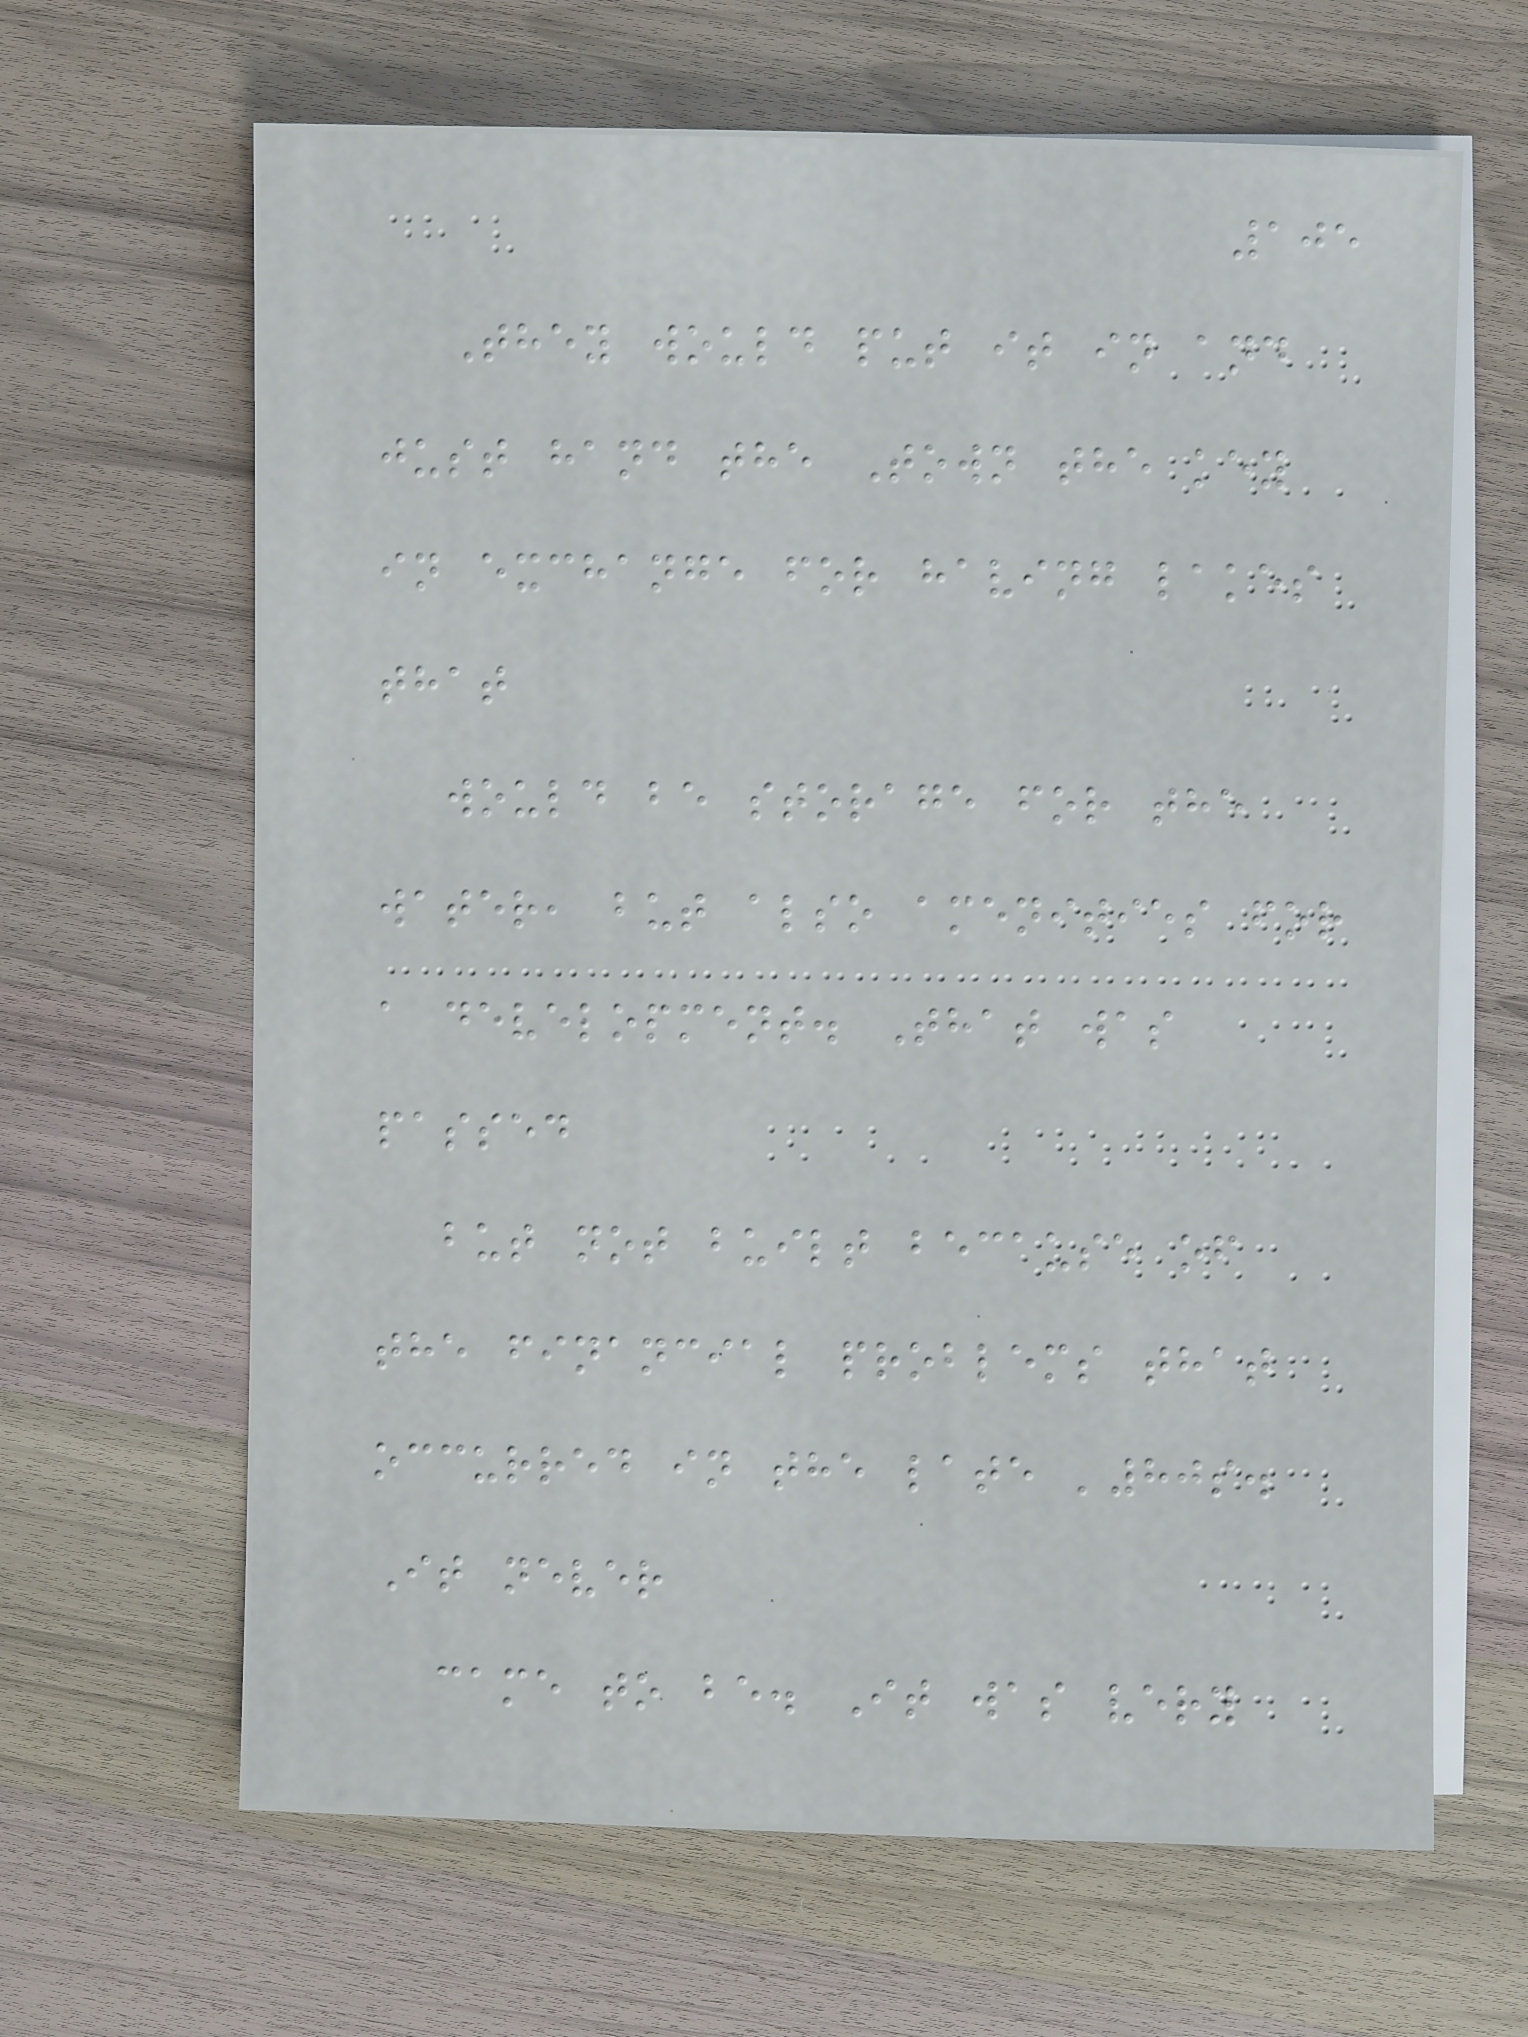105
They would put it in and
just hand the Town the key
in exchange for having lakes
that
would be storage for the
water, but also amenities for
a development. That was
passed
but not built because of
the financial problems that
occurred in the late '80s.
It never
came to be. It was very
